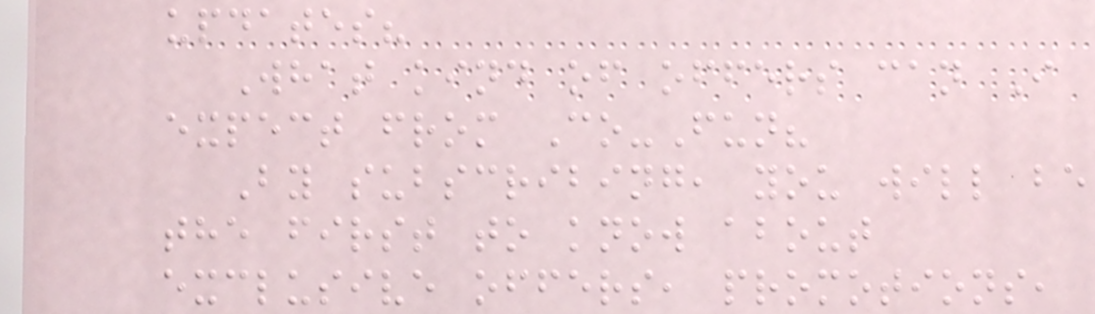updates?
What kind of offers can I
expect from Co-Fun?
By subscribing, you will be
the first to know about
exclusive offers, promotions,
